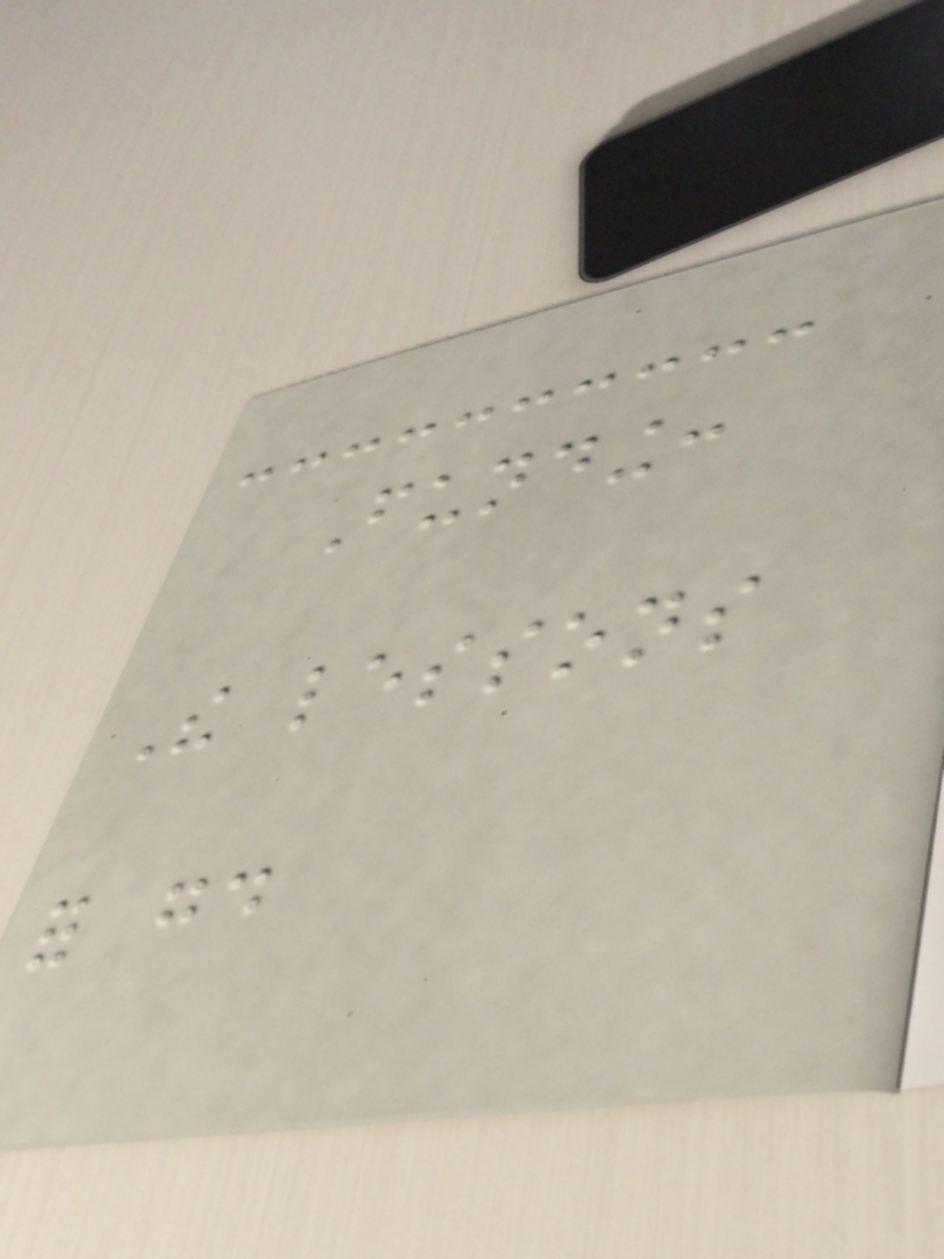Funding:
The lessons
for good
